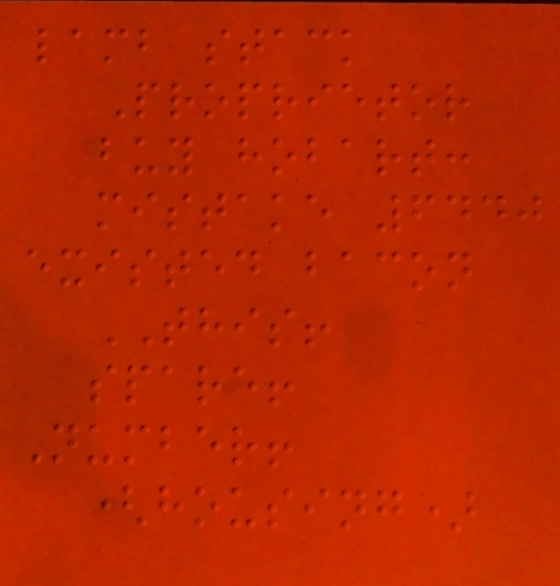lamb stack
Proprietor
buy hobart:
mistake 6440
existed bacon
THIS!
spare!
Number!
(housing)
